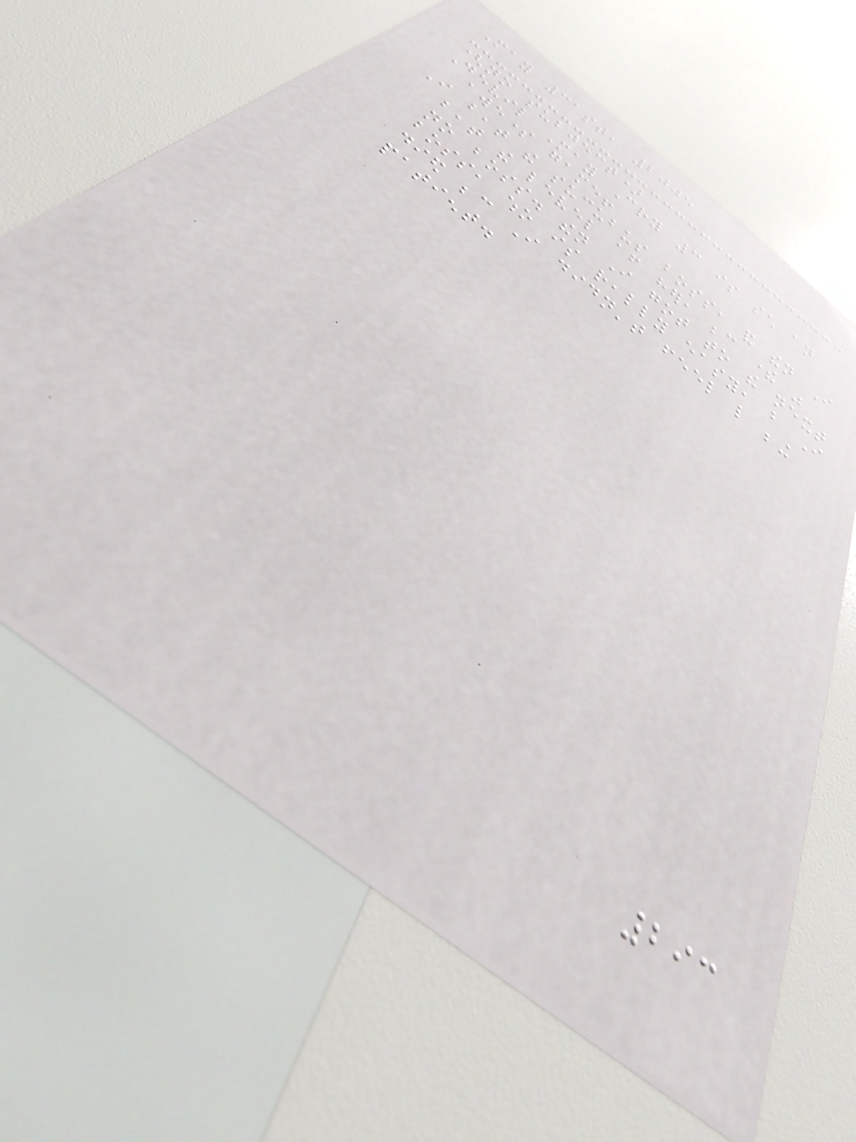May 31st, 2005
(no subject)
Devil May Cry 3 is such an
awesome game!
I beat the sucubus boss, and then I
beat the level after her, because there was
no boss. then I got to the next
boss, who is really easy, but I
died because I didn't feel like being
patient.
293
